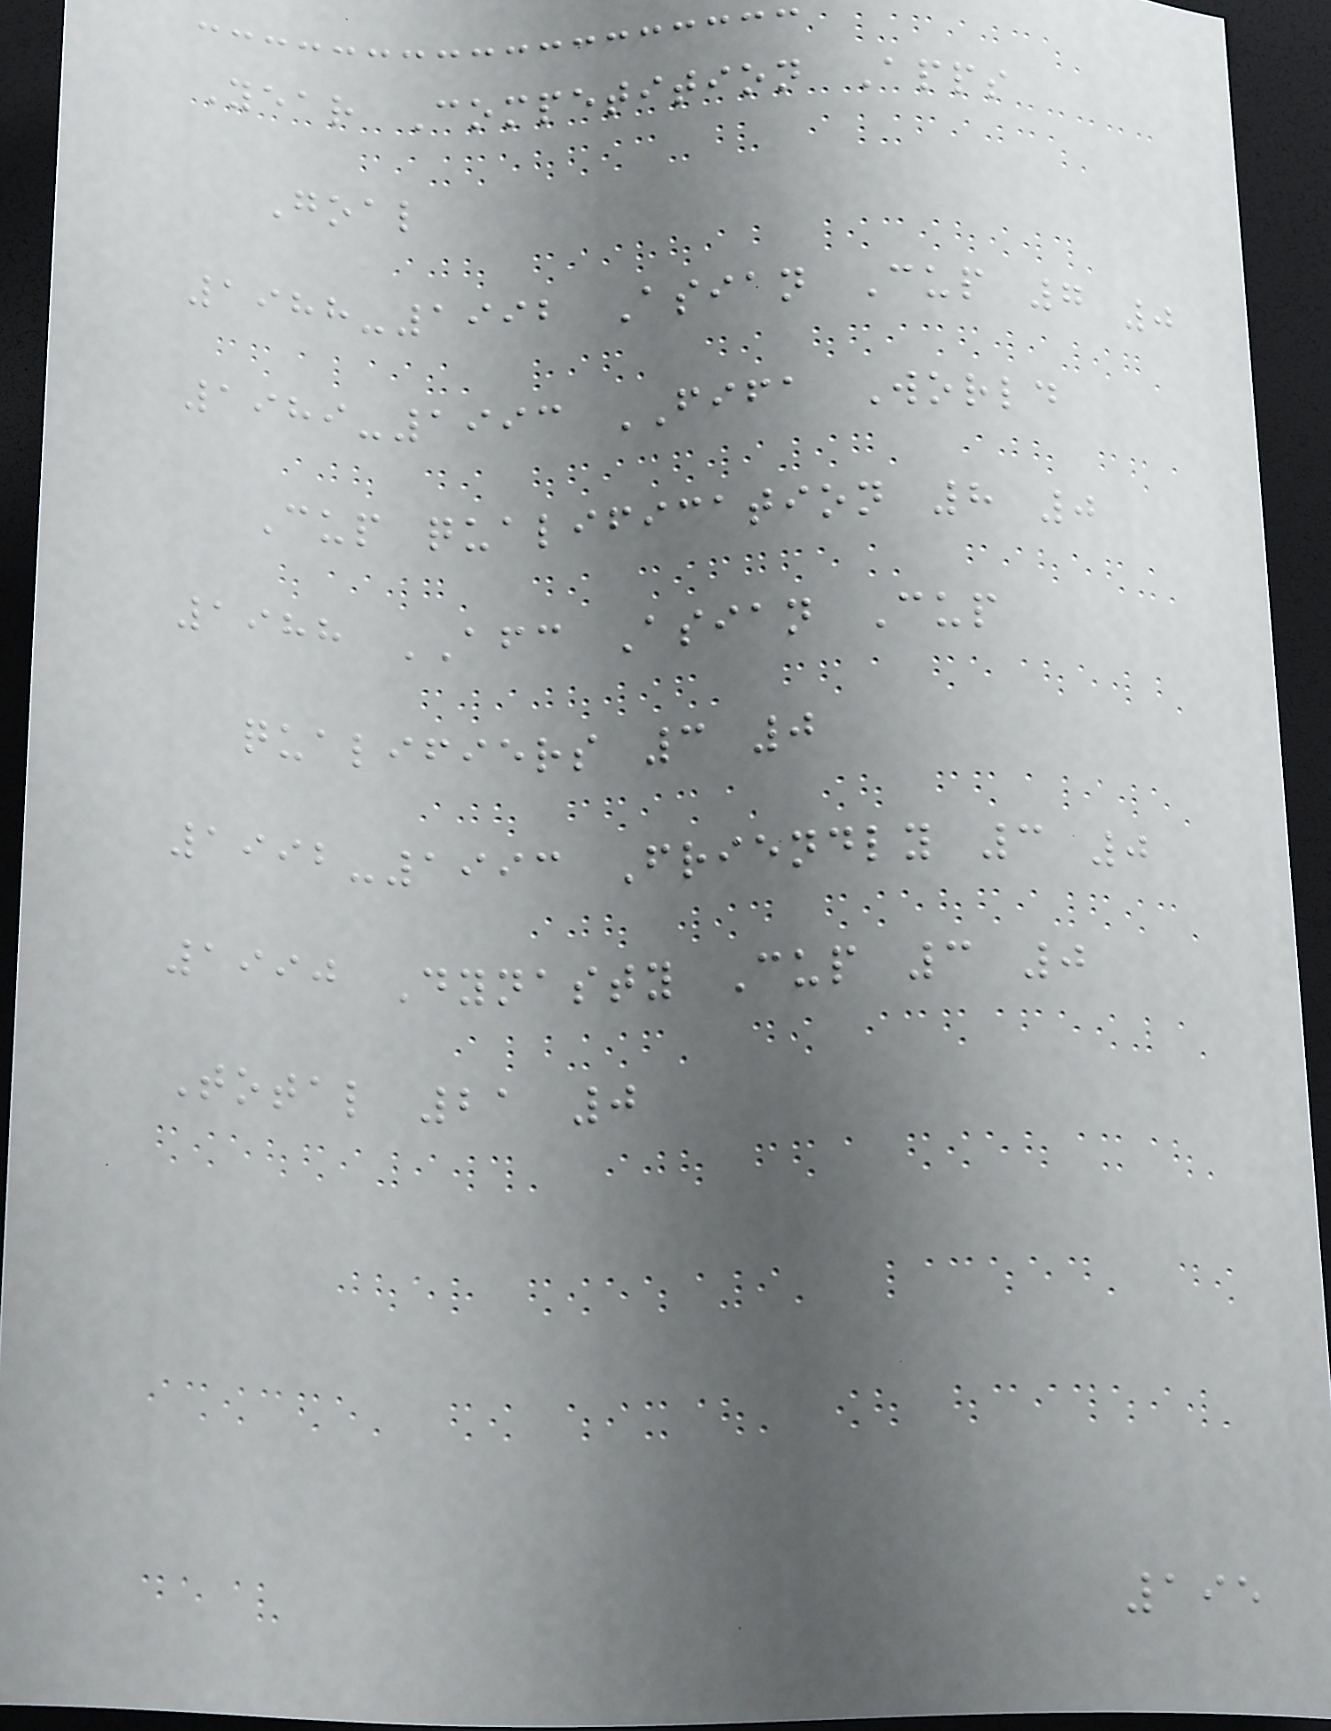Year Competition Apps
Goal
1988-1992 Asian Cup 7 0
1989-1993 FIFA World
Cup qualification 8 0
1988 AFC Asian Cup
qualifiers 3 0
1992-1993 Friendly 3 0
1990 Dynasty Cup 3 0
Total 21 0
195
